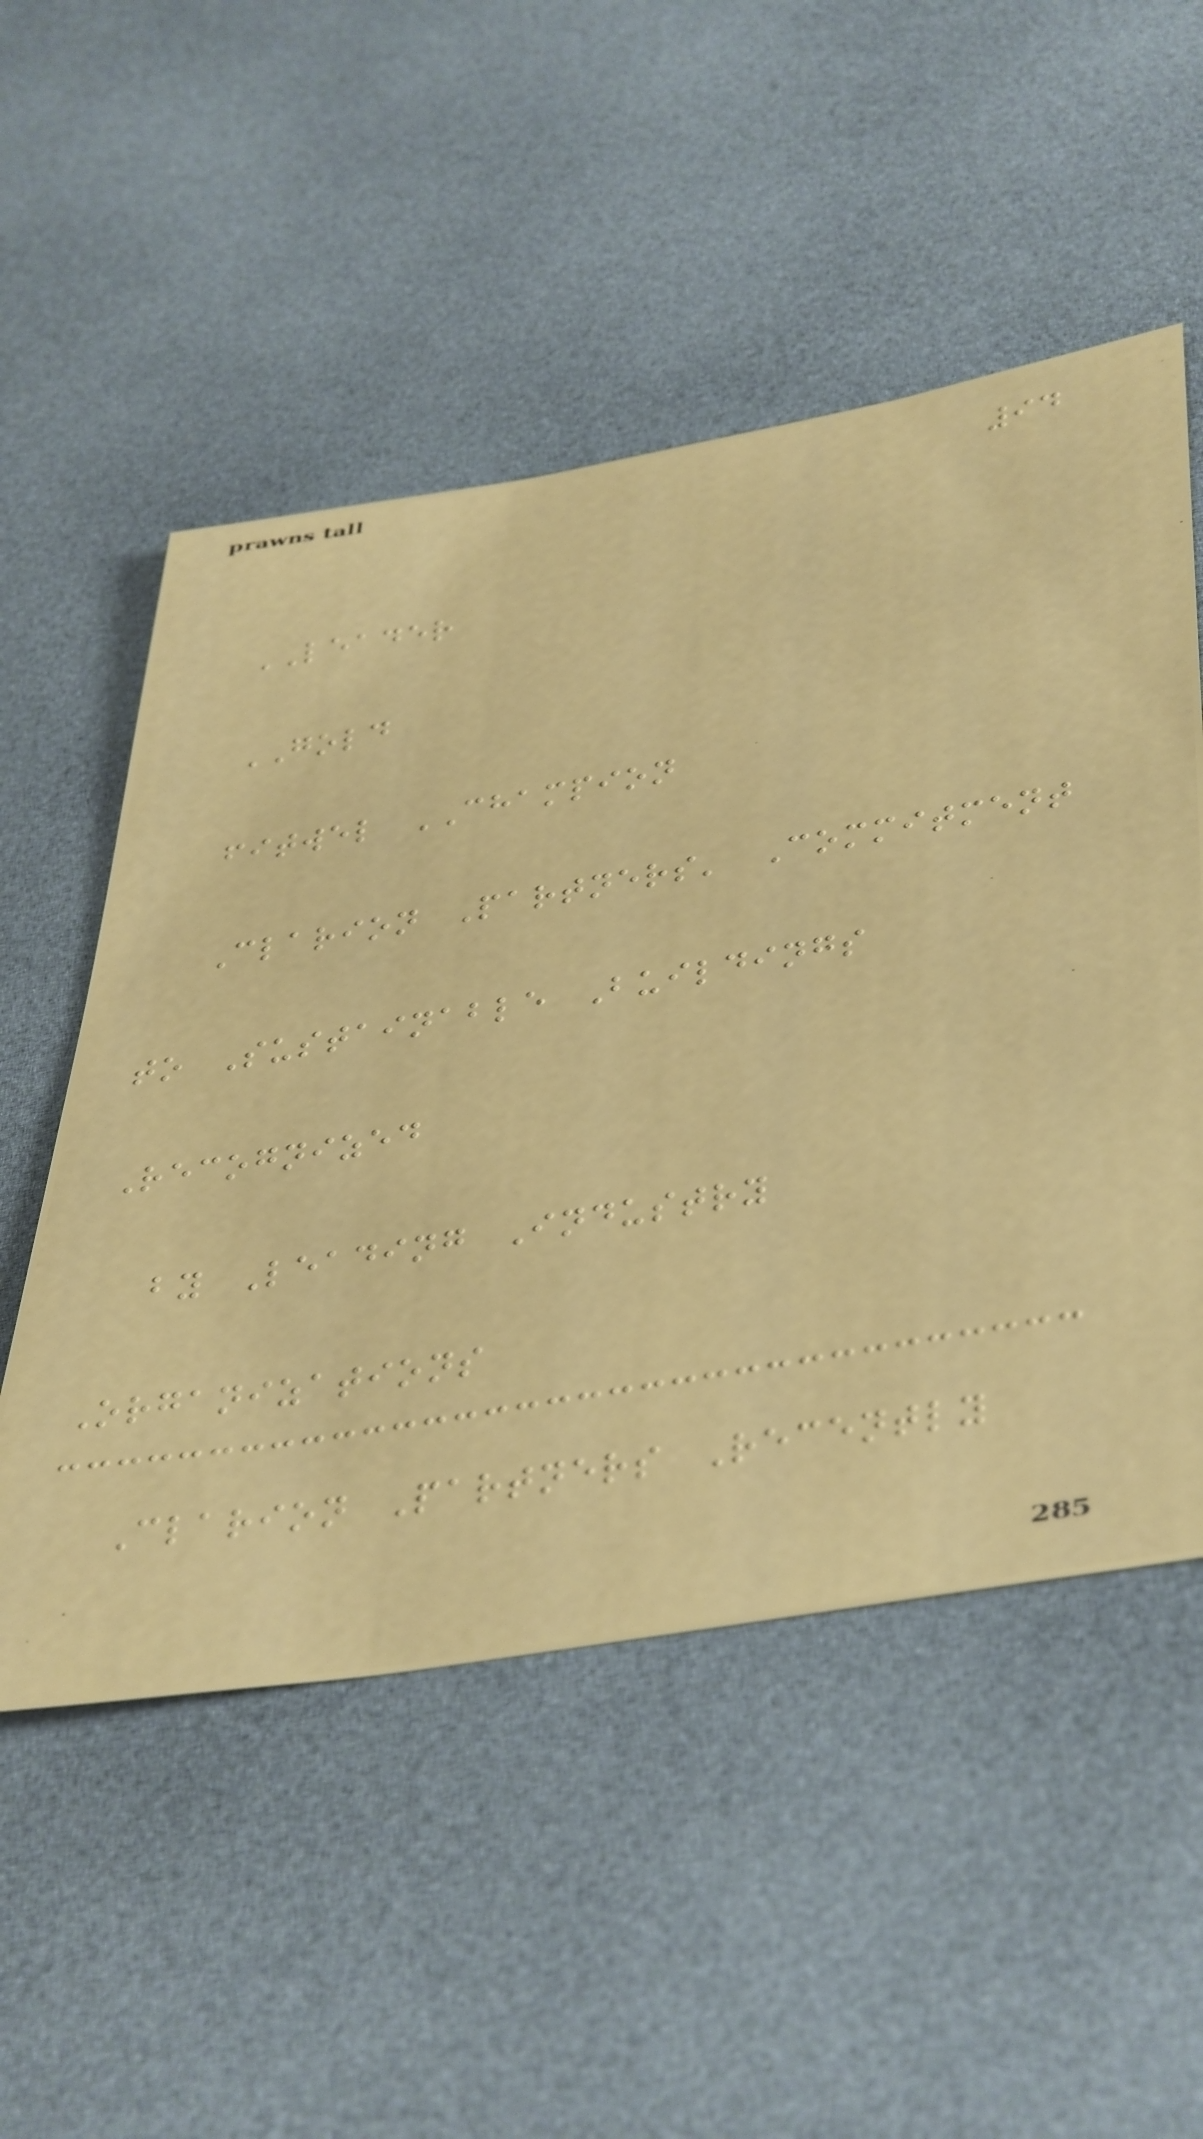94
LEADER
GOLD
fitwel CHAMPION
Clarion Partners' Commitment
to Sustainable Buildings
Recognized
by Leading Industry
Organizations
Clarion Partners Recently
